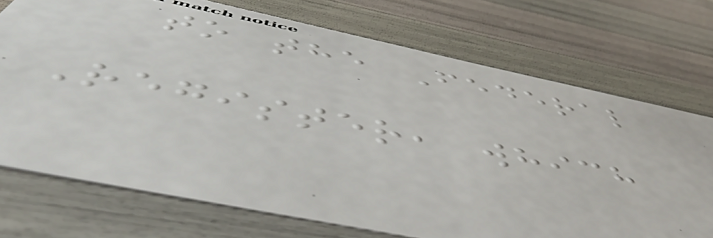to the Federal
Register, which
